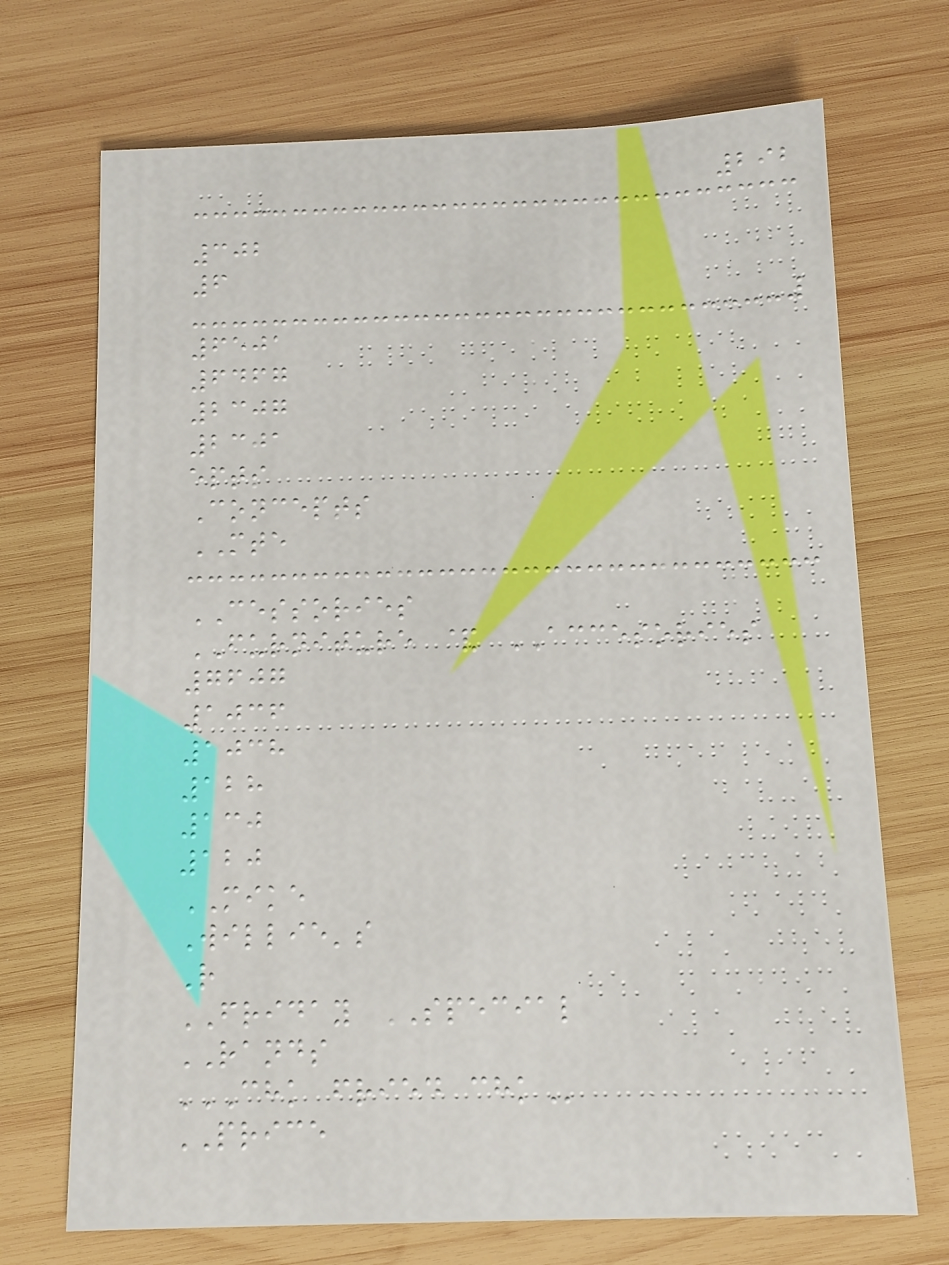292
302
6
6501
6467
2307
2301
epts
Concepts
MTE
CESSORIES
FURNITURE & ACCESORIES
7607
1036
1038
128
130
120
MIKE
Willie's
R
FRIDAY SPECIAL
RANDS
CHK FRIED CHK
PRICE
